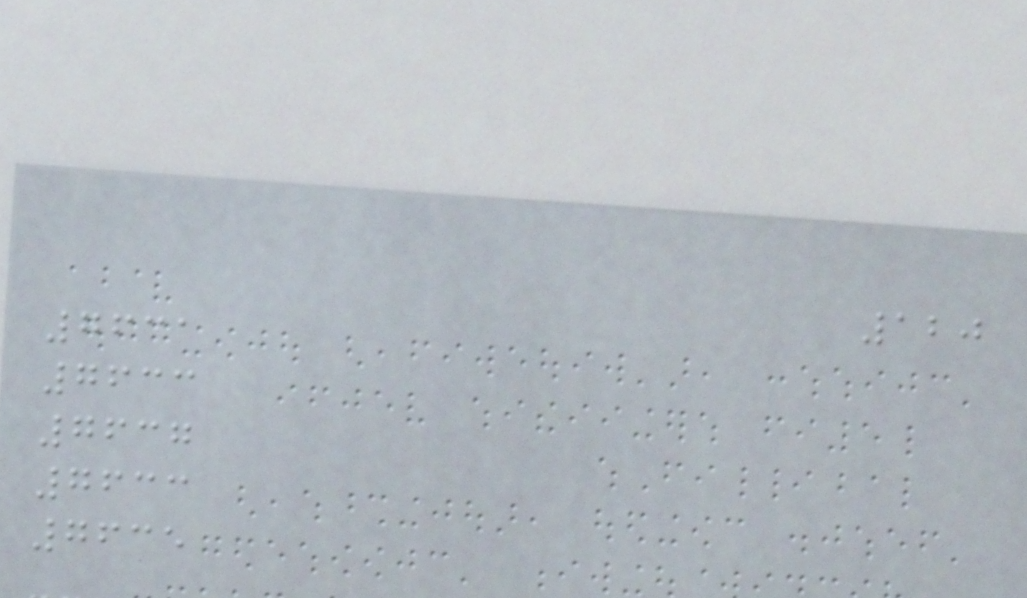120
7631
7633
7637
7633
7635
